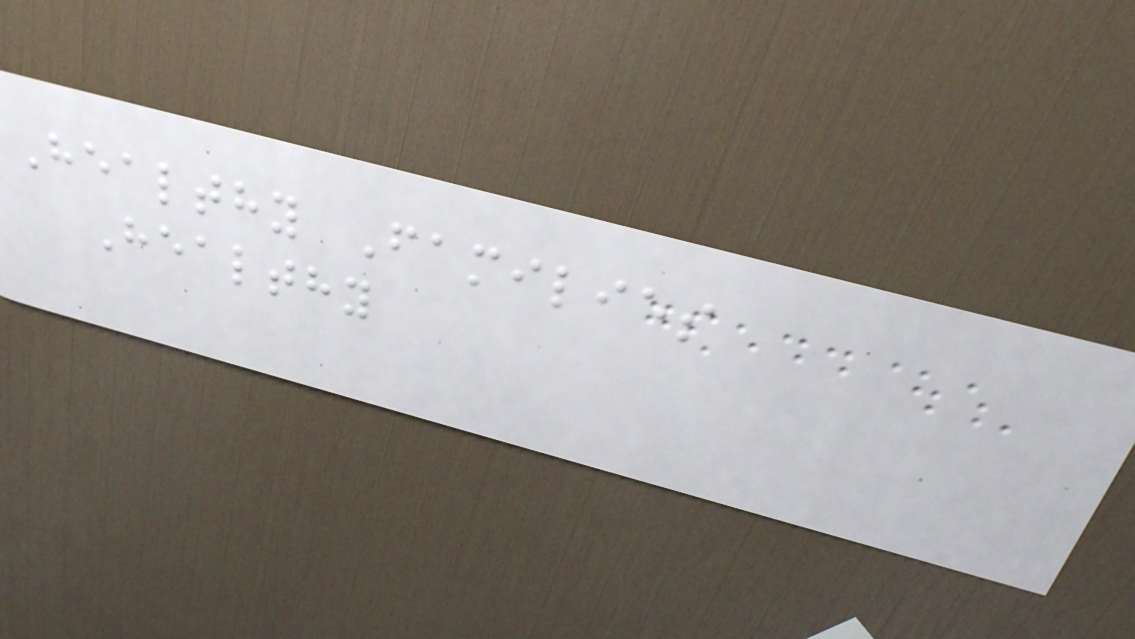Healthy Families
Healthy
